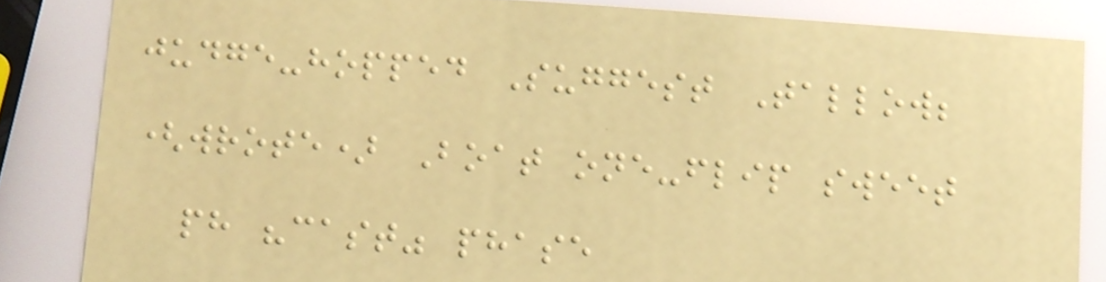judge-hopped Suggest Tallow;
(wrote) Boat one-flip sweet
ph "cast" phase
